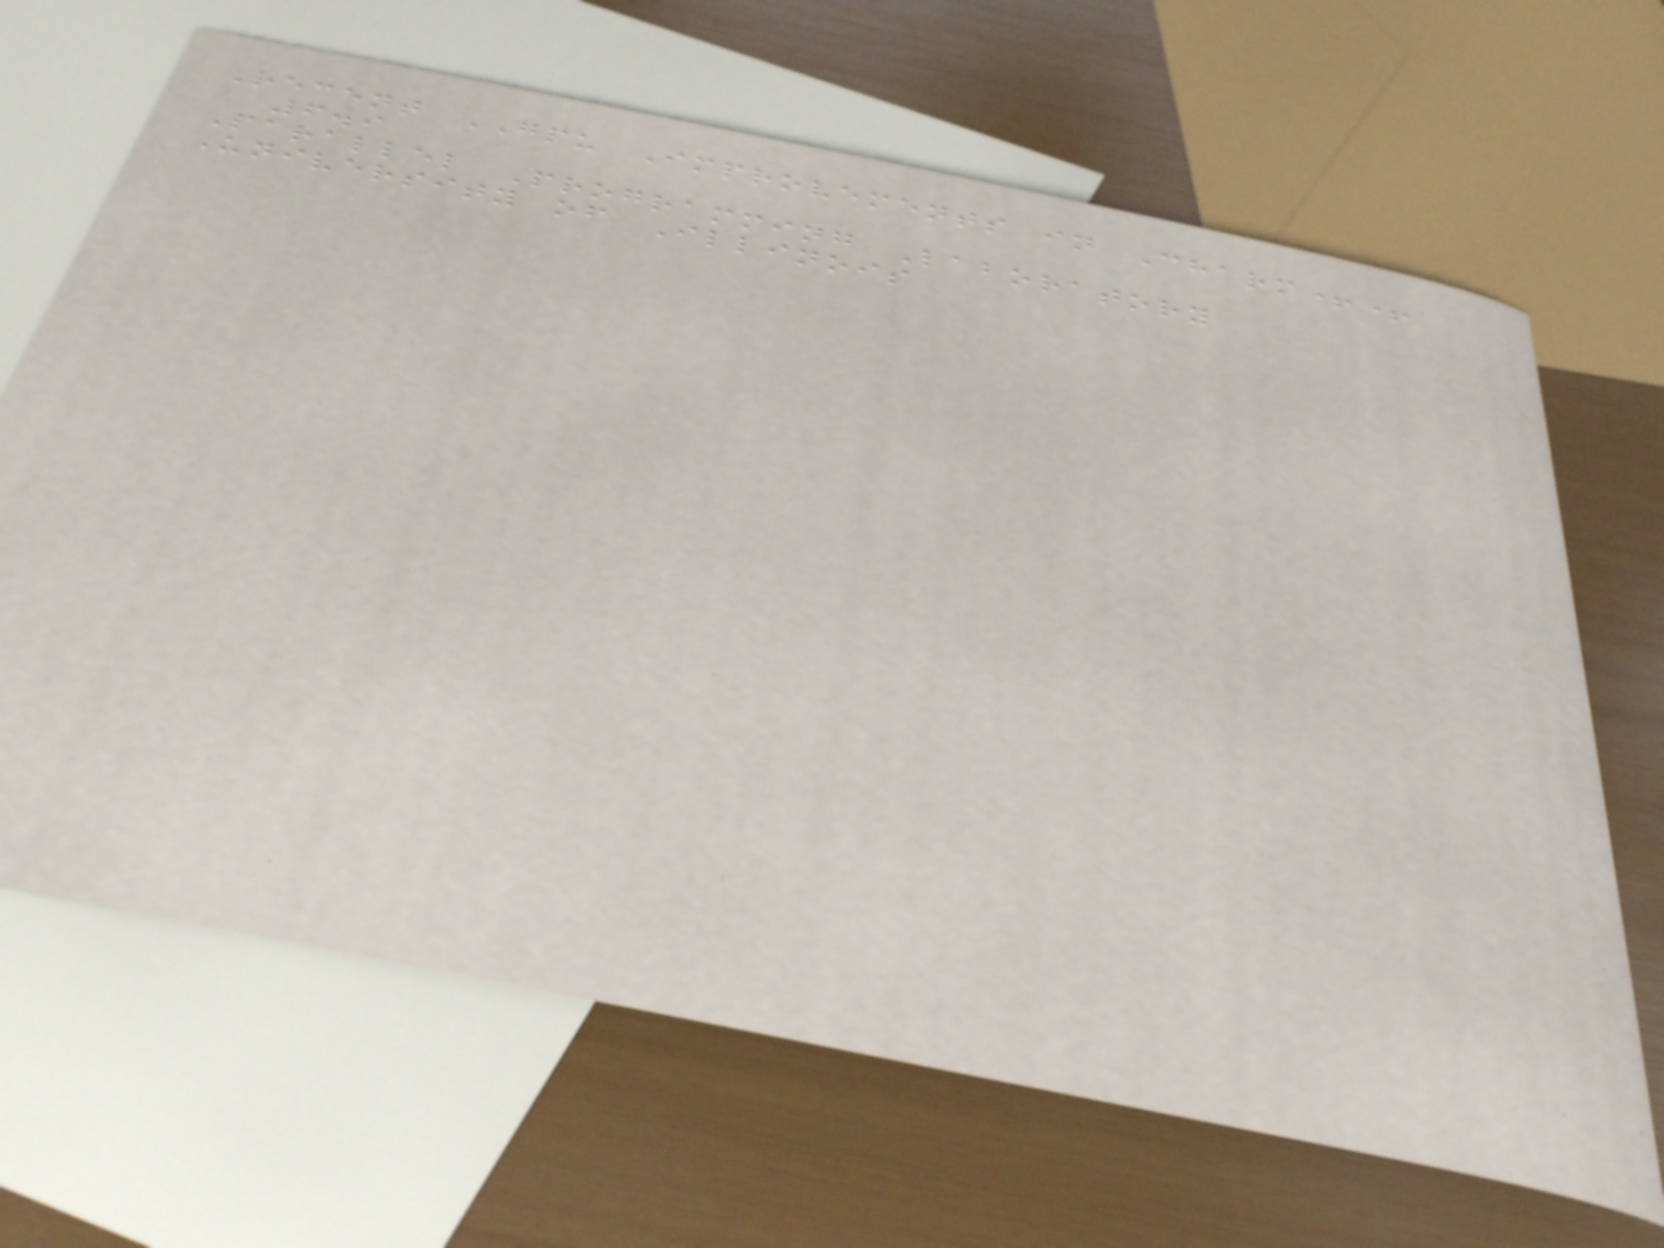Recent GPU Improvements in Charm++
6.9
Parallel Programming Laboratory
University of Illinois
